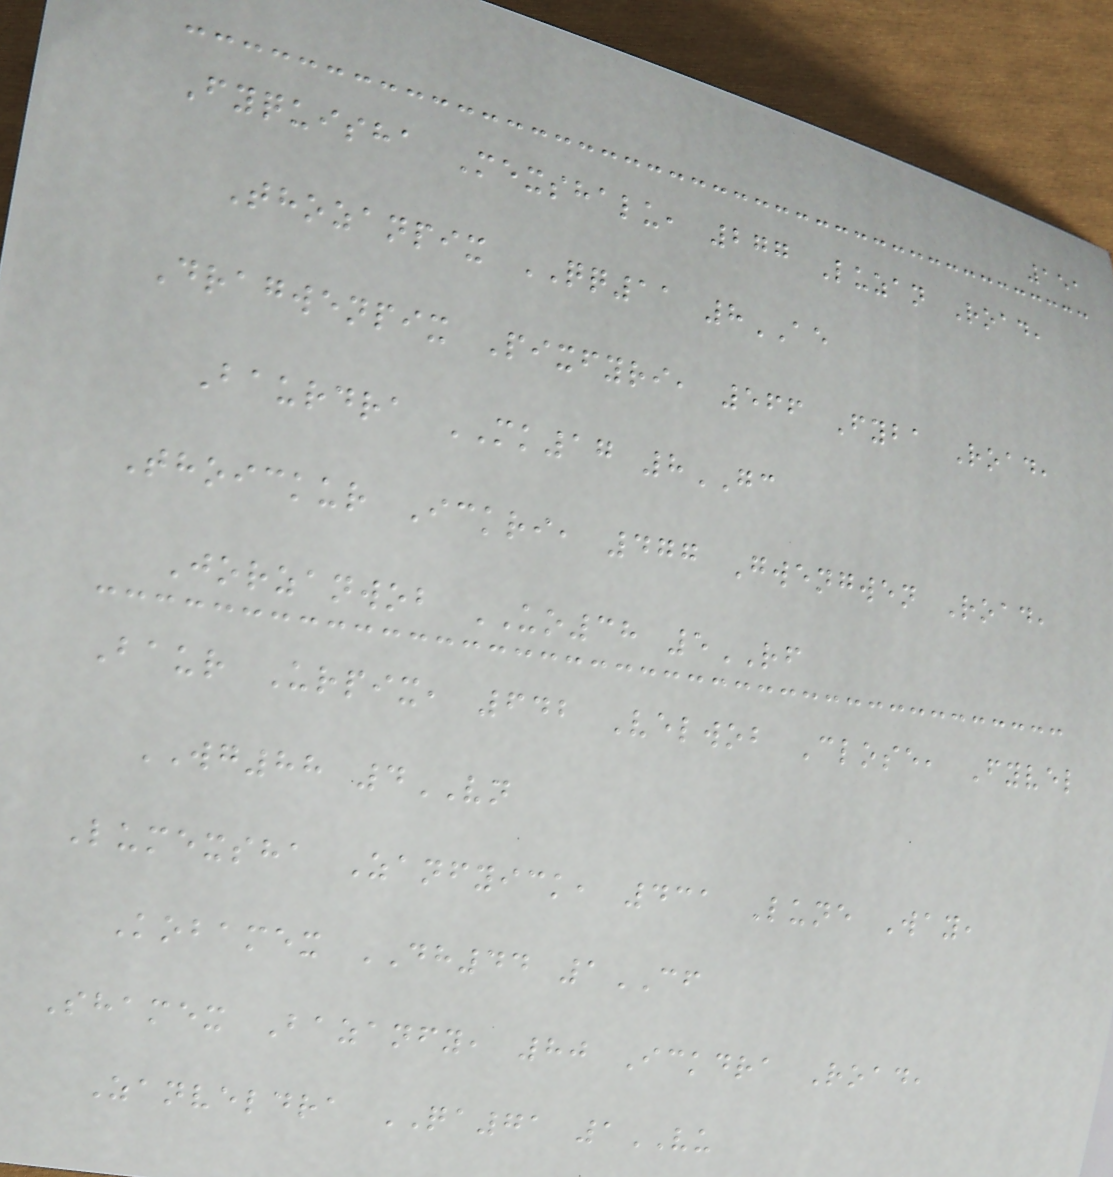151
Fyquisha Mexshalu, 277 Luzan Road,
Thozanpix QQ11 8AE
Dragwenpix Pixfyri, 566 Fyba Road,
Baurdra MK17 8GC
Thoickur Ickri, 477 Gwengwen Road,
Jorzanwob UO38 5RF
Baur Urpix, 642 Velwob Close, Fyvel
WG88 4VN
Lumexsha Zanfyick, 431 Lune Way,
Kobamex DH44 1CF
Shamex Bazanfy, 80 Ickdra Road,
Zanveldra QA71 1VU
